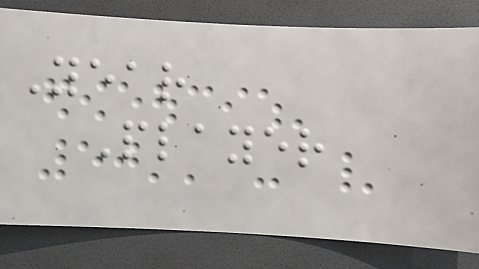Year
Player
